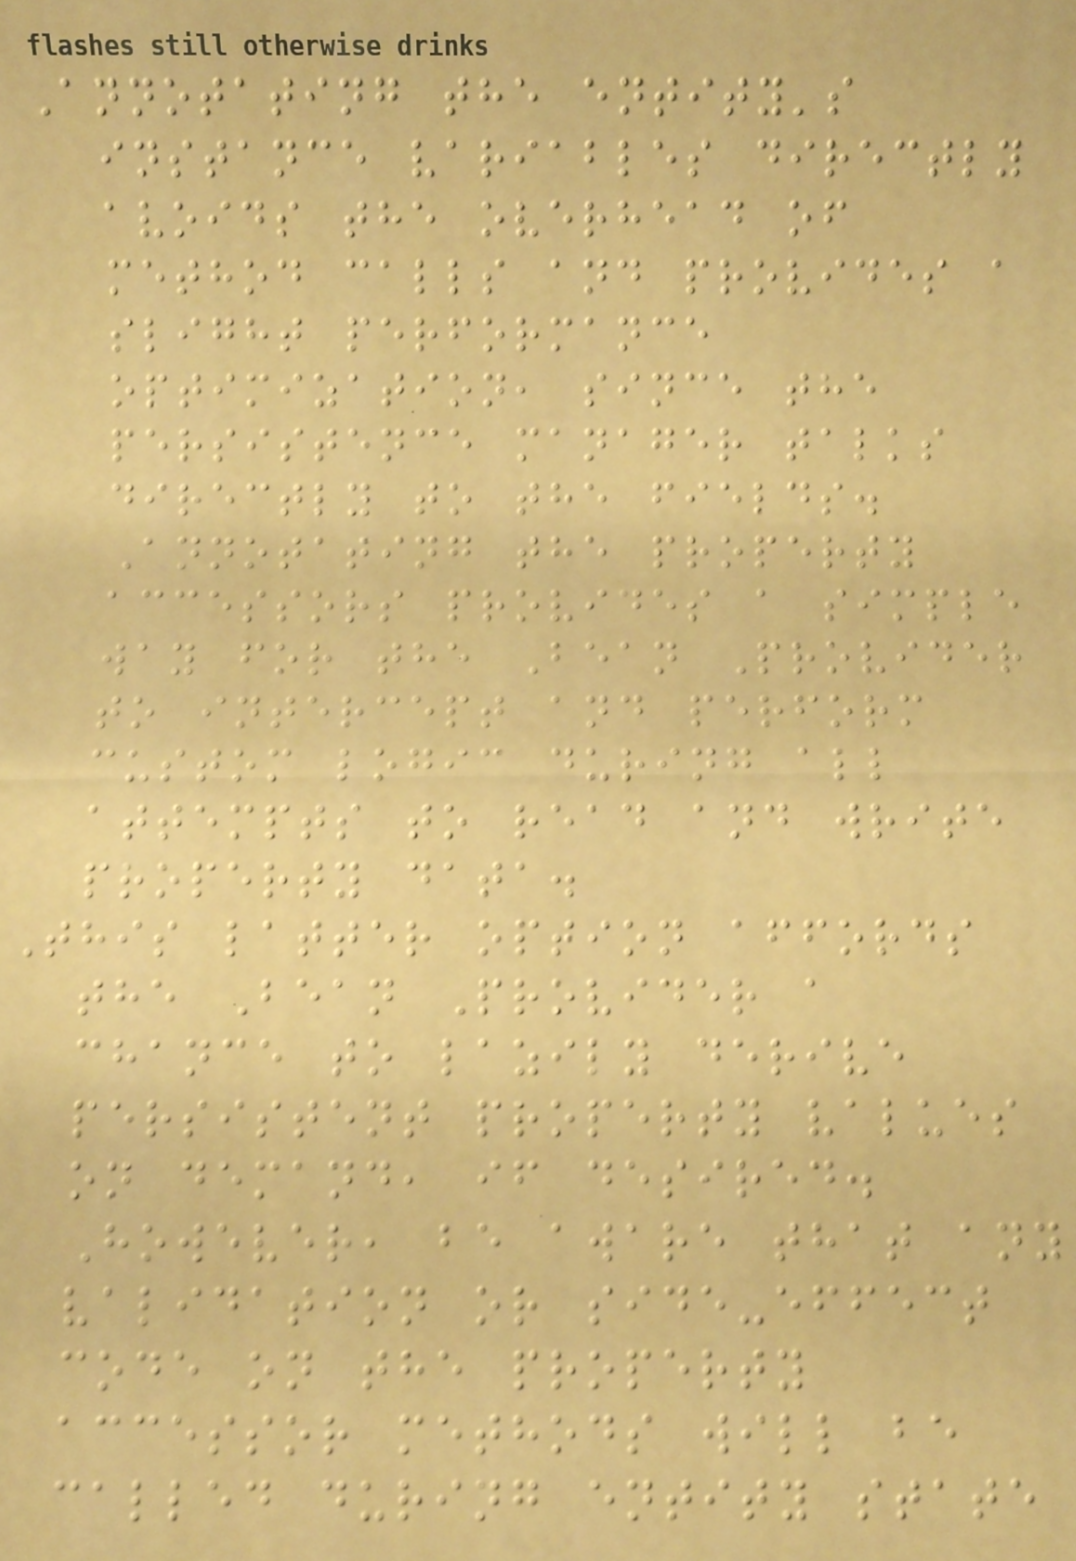Annotating the entity's
instance variables directly
avoids the overhead of
method calls and provides a
slight performance
optimization, since the
persistence manager talks
directly to the fields.
Annotating the property
accessors provides a simple
way for the Bean Provider
to intercept and perform
custom logic during all
attempts to read and write
property data.
This latter option affords
the Bean Provider a
chance to lazily derive
persistent property values
on demand, if desired.
However, be aware that any
validation or side-effect
code on the property
accessor methods will be
called during entity state
